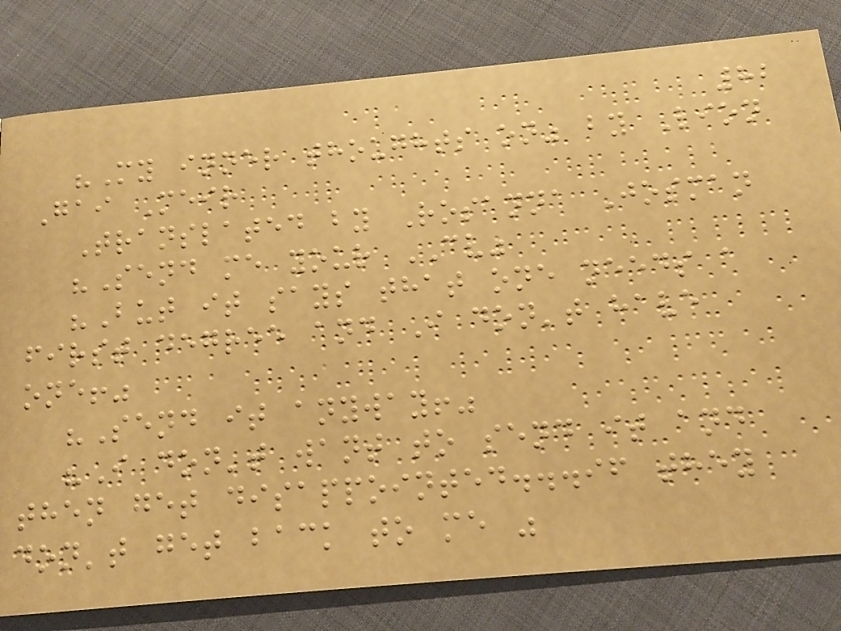82
"My inner thoughts on" by Lion
Gai Meir
Translated by Rosanna Josman
"Send me your CV"
"But it says that one needs a
first degree and I don't have
one!"
"Send it anyway!"
"I don't want to send it and
then get disappointed...if they
don't get back to me "
